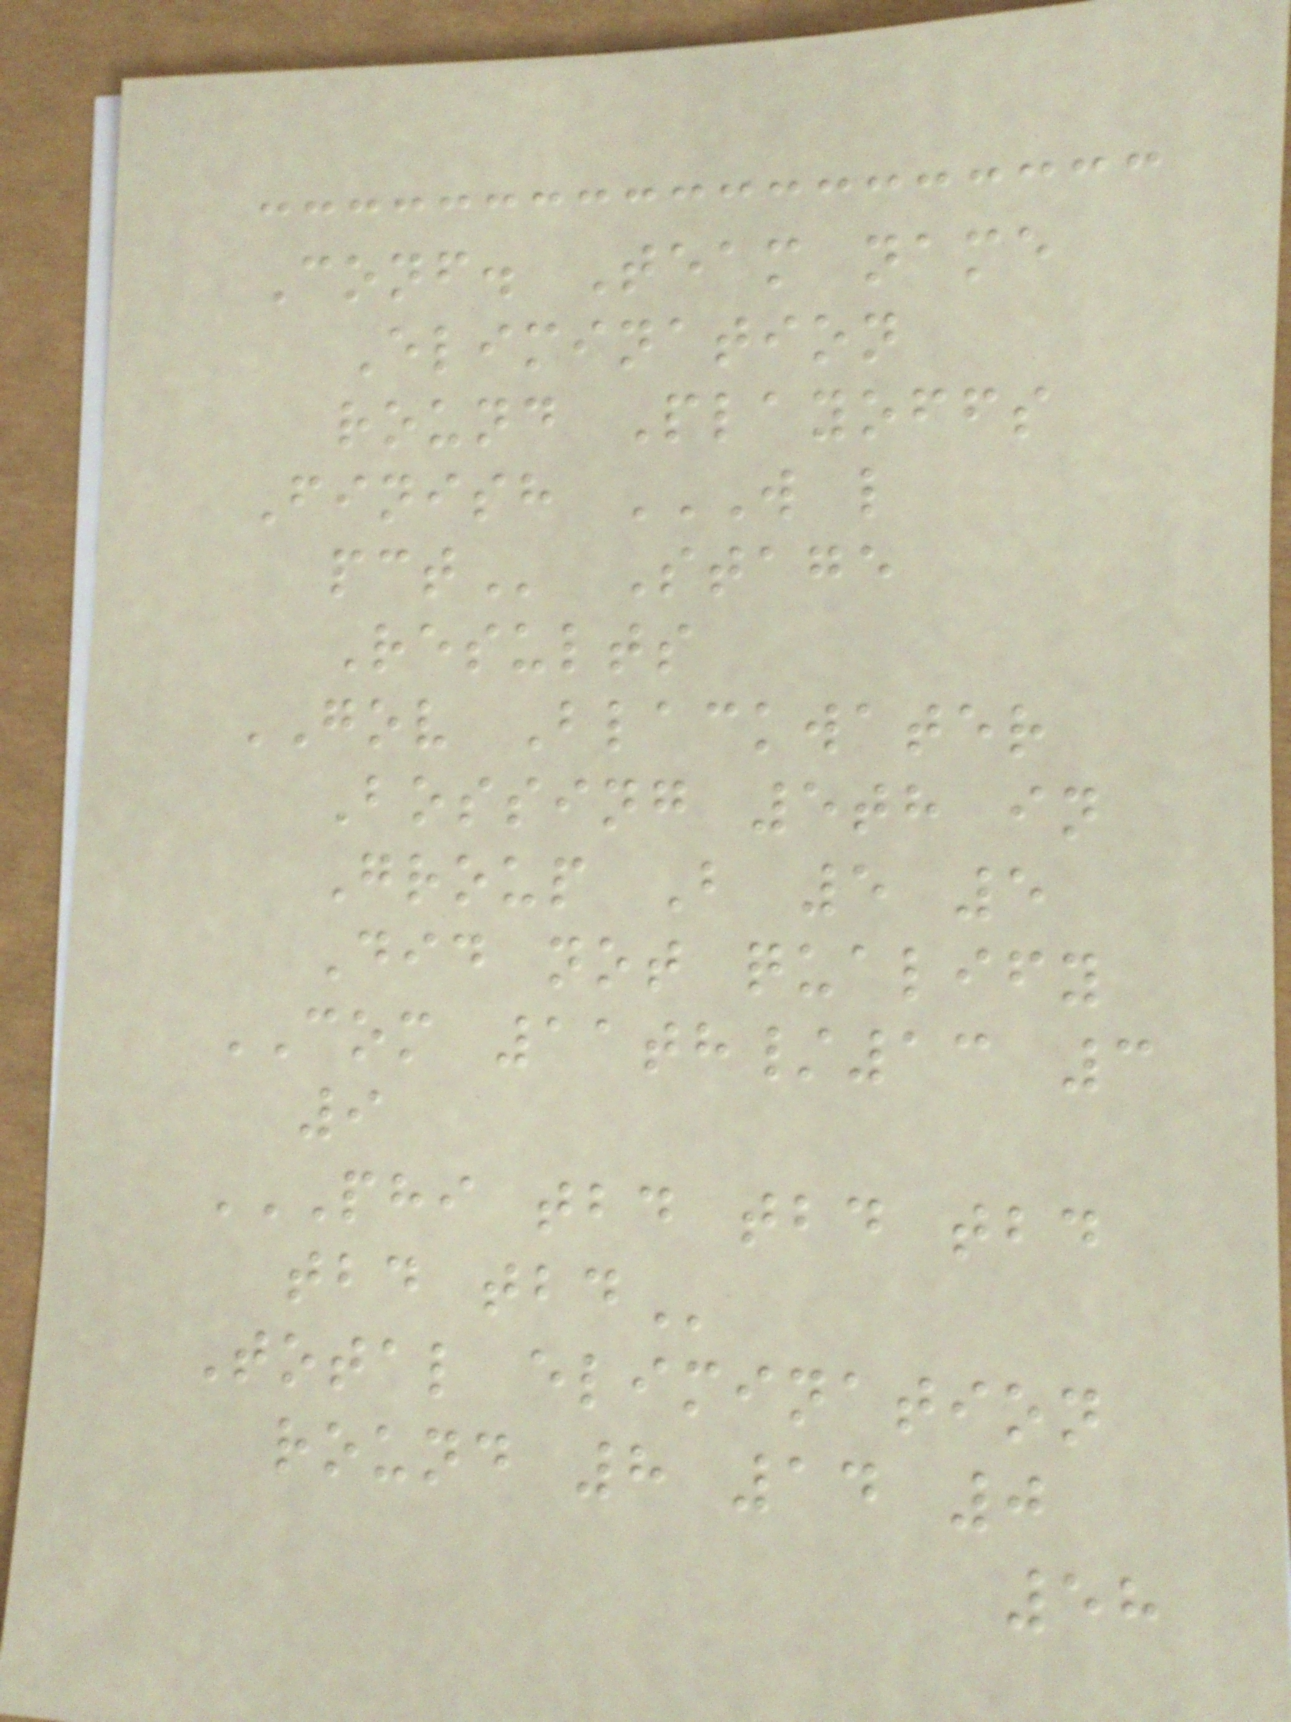Conf. Team name
Elimination
round Playoffs
Finish W L
PCT Stage
Results
GOV Blackwater
Bossing 5th in
Group B 5 5
Did not qualify
COM 11th/13 3
9
PHI TBD TBD TBD
TBD TBD
Total elimination
round 8 14 0
58
